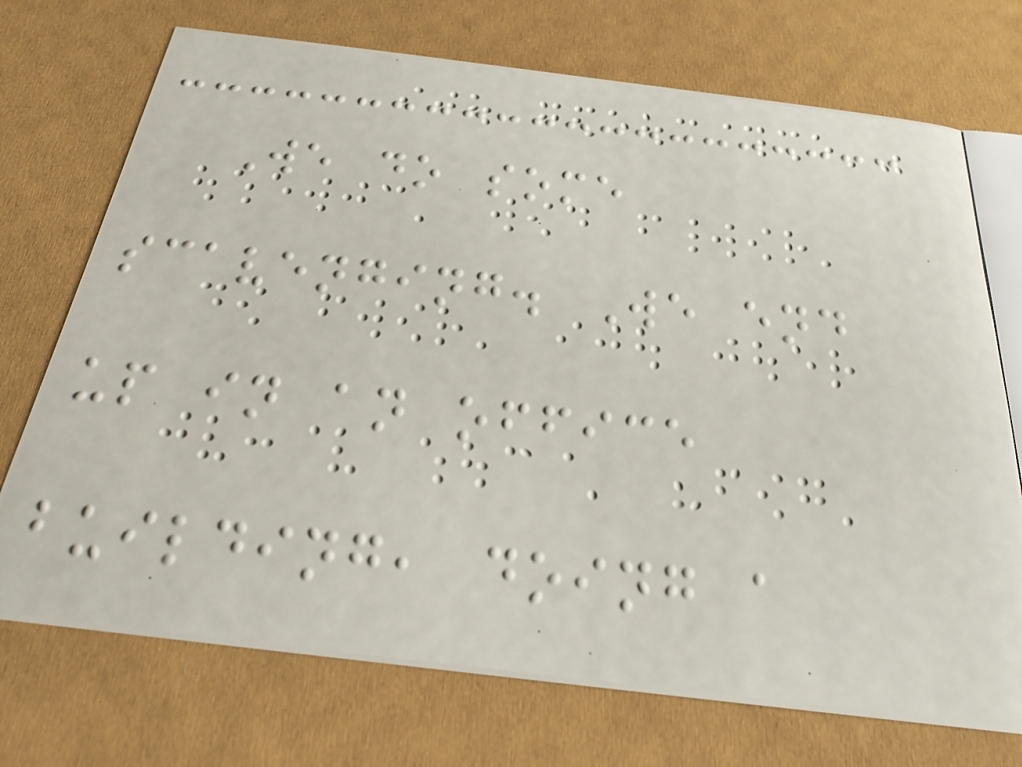We do some
scavenging. We end
up in an office
building, doing a
